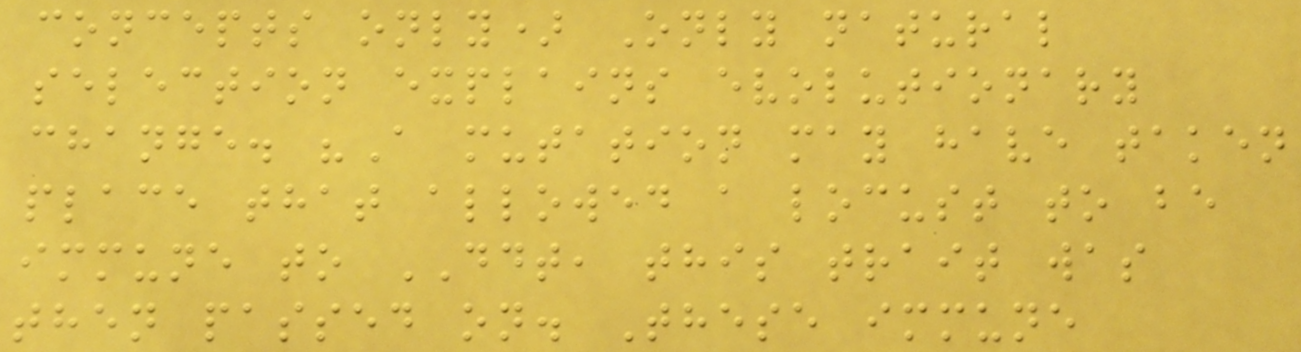concepts only) Only natural
selection explains evolutionary
change. "A mutation may have taken
place that allowed a locust to be
immune to DDT, this trait was
then passed on. These immune
